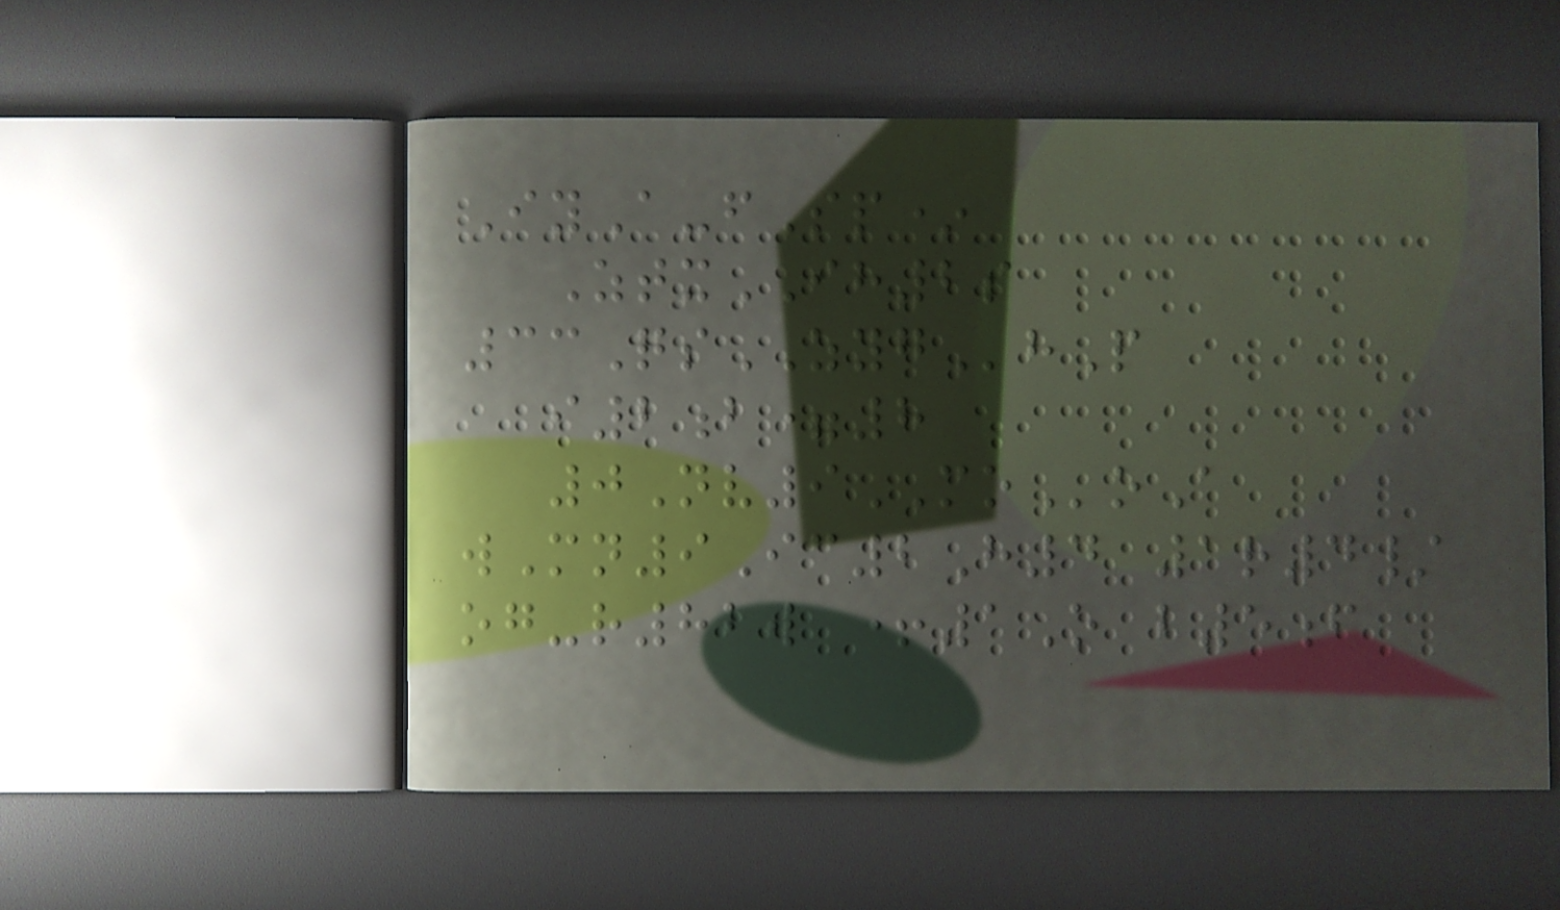IyA-fSp*
ZtxIH2s
33QsZYGhP
i2b=8
0Nv9MOoA
wMn9Ic2H4 1r4/
og-r82w +1O b5f
